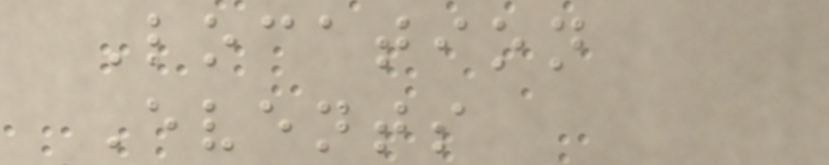Location
Events
